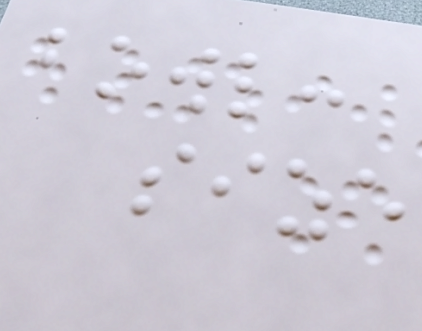bowl:
size
